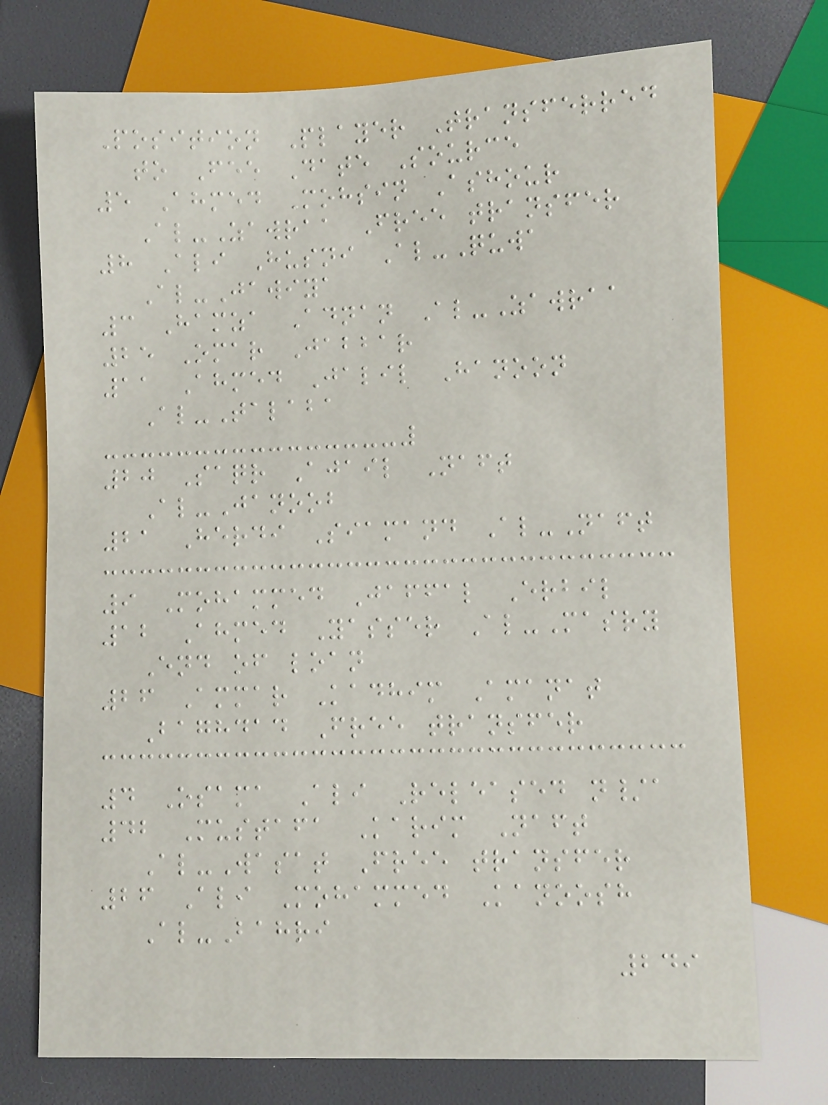Position Player Transferred
to Fee Date Source
5 Ahmed Mohsin Ashour
Al-Zawraa Free transfer
8 Ali Husni Al-Quwa
Al-Jawiya
3 Hamza Adnan Al-Zawraa
25 Omar Jabbar
11 Ahmed Jalil Hanoon
Al-Talaba
20 Saqr Ajail Naft
Al-Janoob
21 Herdi Siamand Al-Naft
9 Mohammed Jaffal Erbil
12 Ahmed Yasser Al-Masry
End of loan
26 Ammar Kadhim Amanat
Baghdad Free transfer
4 Osama Ali Released n/a
42 Mustafa Karim Naft
Al-Wasat Free transfer
26 Ali Mohammed Kanoosh
Al-Bahri
249
